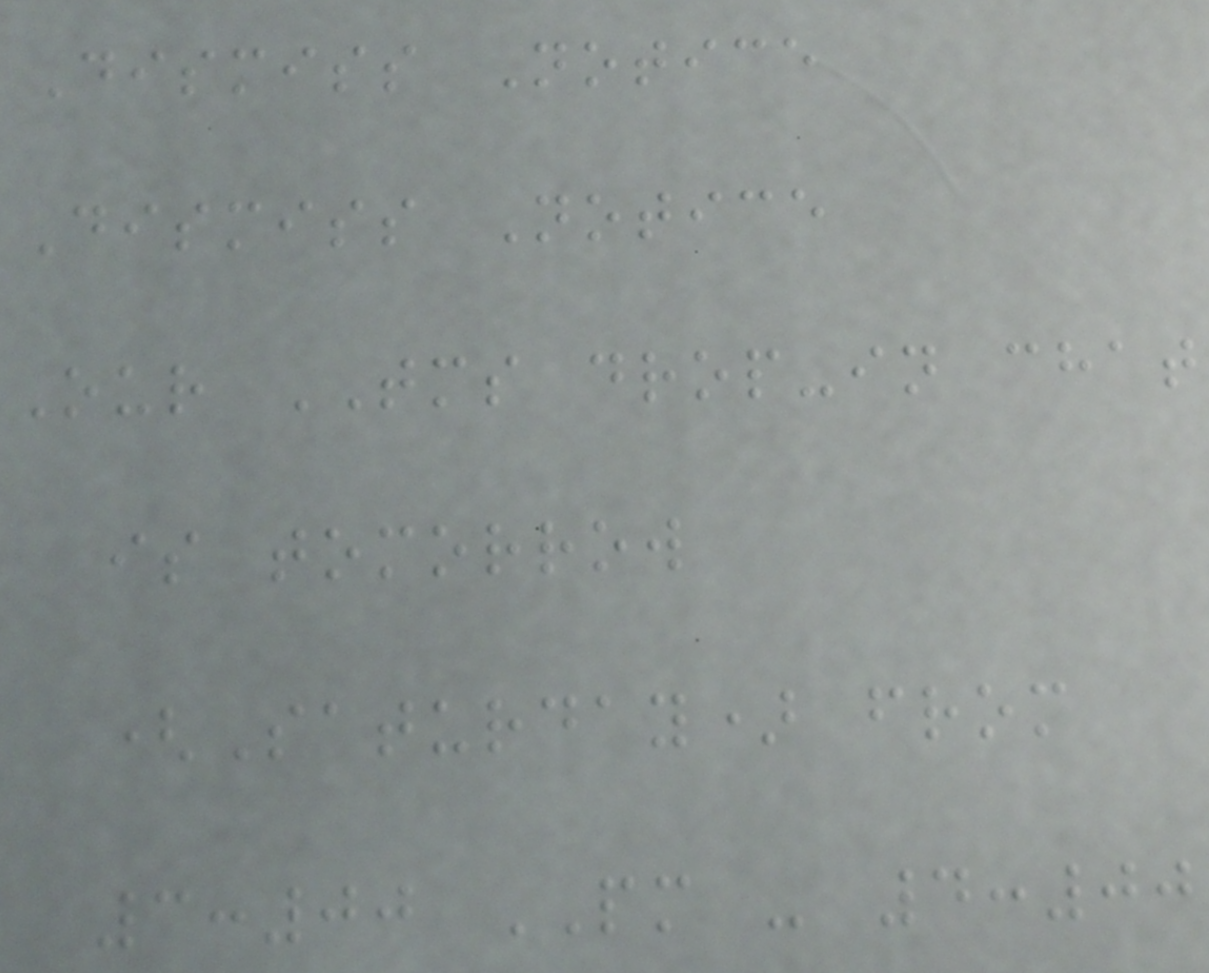Dismiss Notice
Dismiss Notice
Our TMS drop-in chat
is tomorrow
(Saturday) from
3:00 PM - 4:00
